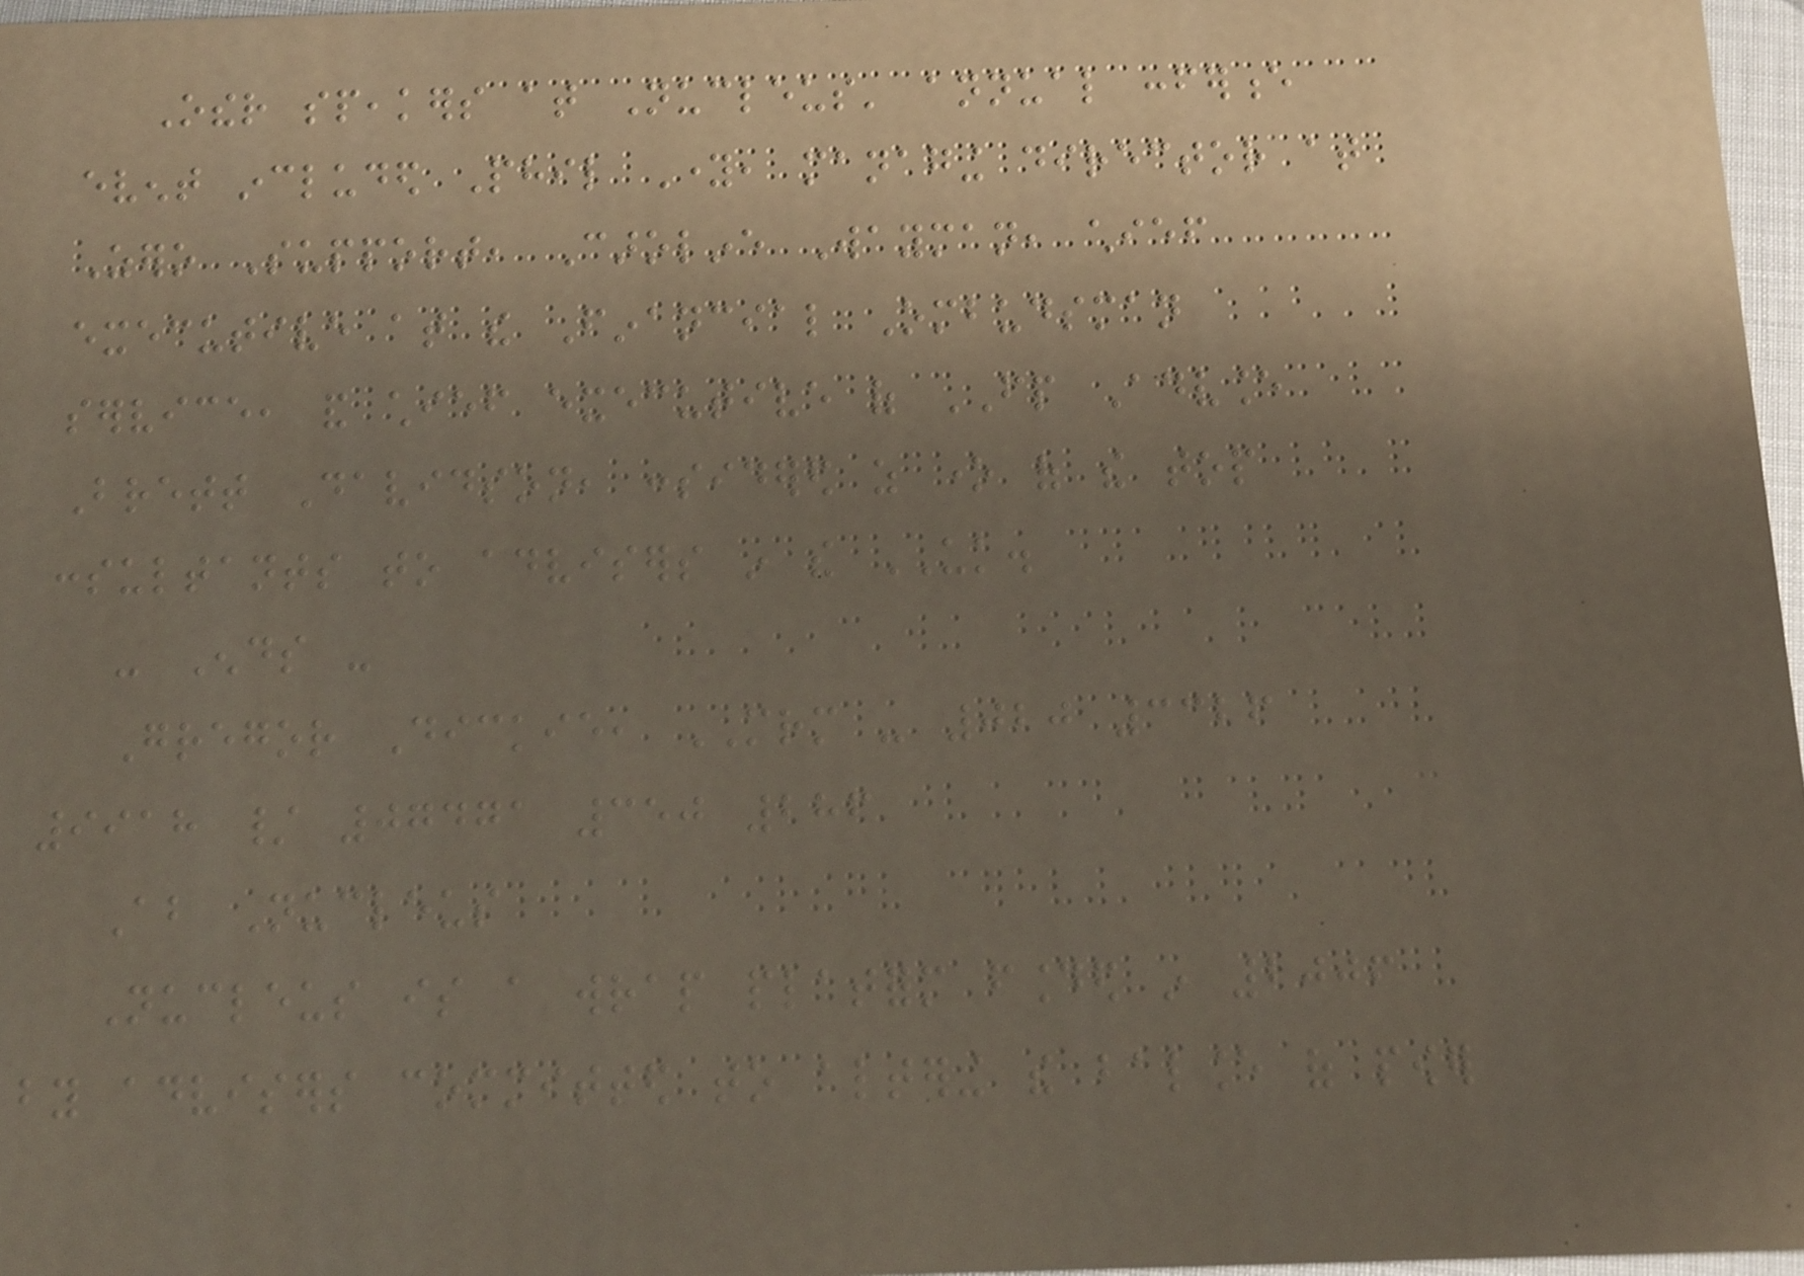Other speakers at Nucleus' annual conference
event included Phil Young, managing director at
Zero Support, Caroline Wayman, chief
executive at the Financial Ombudsman
service, and chief executive of FP Advance
Brett Davidson, considered as one of the top
consultants to advisers in the UK.
- Ends -
Gregor Dickie, MRM - 020 3326
9918 / 07471 350 286
About Nucleus
Nucleus is a wrap platform founded in 2006
by advisers committed to altering the balance of power
